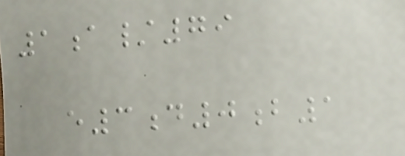1a/79
e3d0b1
